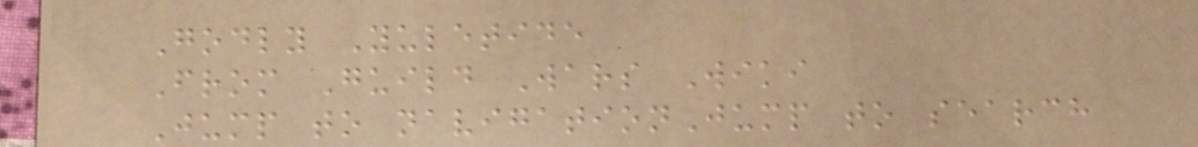Godly Yuletide
From Guild Wars Wiki
Jump to navigationJump to search
